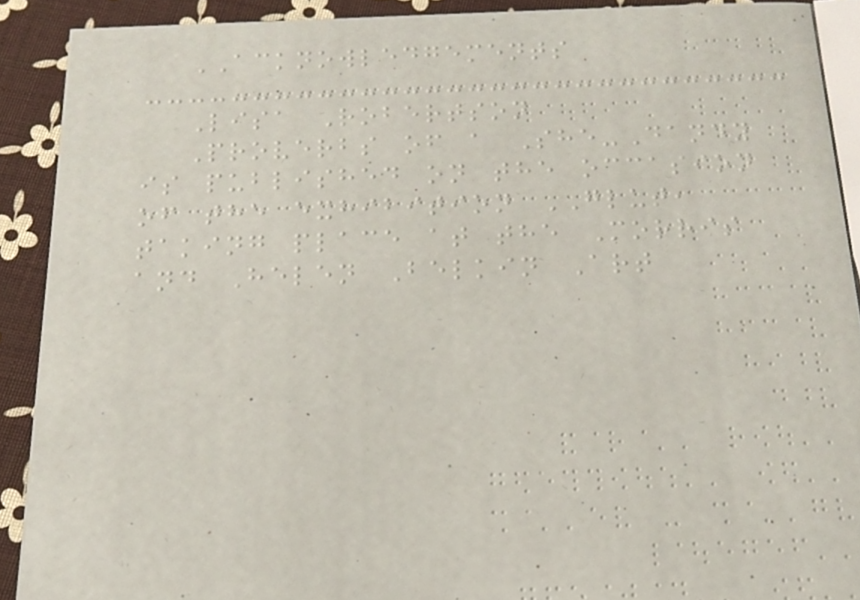ACKNOWLEDGEMENTS
Lisa Robertson
Proverbs of a She-Dandy
is published on the occasion
of the exhibition GLUT,
taking place at the Morris
and Helen Belkin Art
